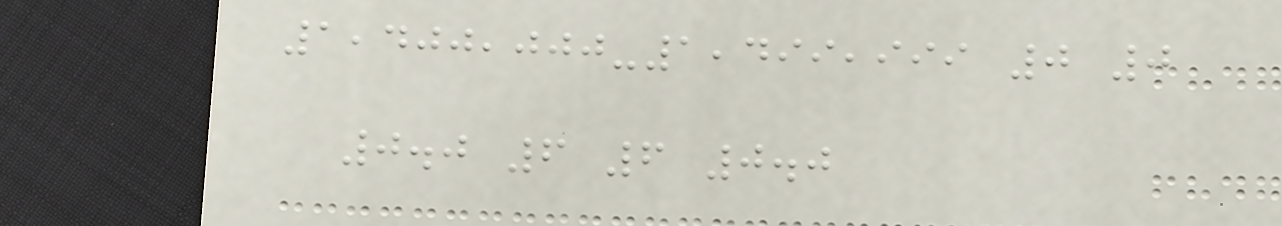1,400,000-1,499,999 0 0
0.0 6 6 0.0
